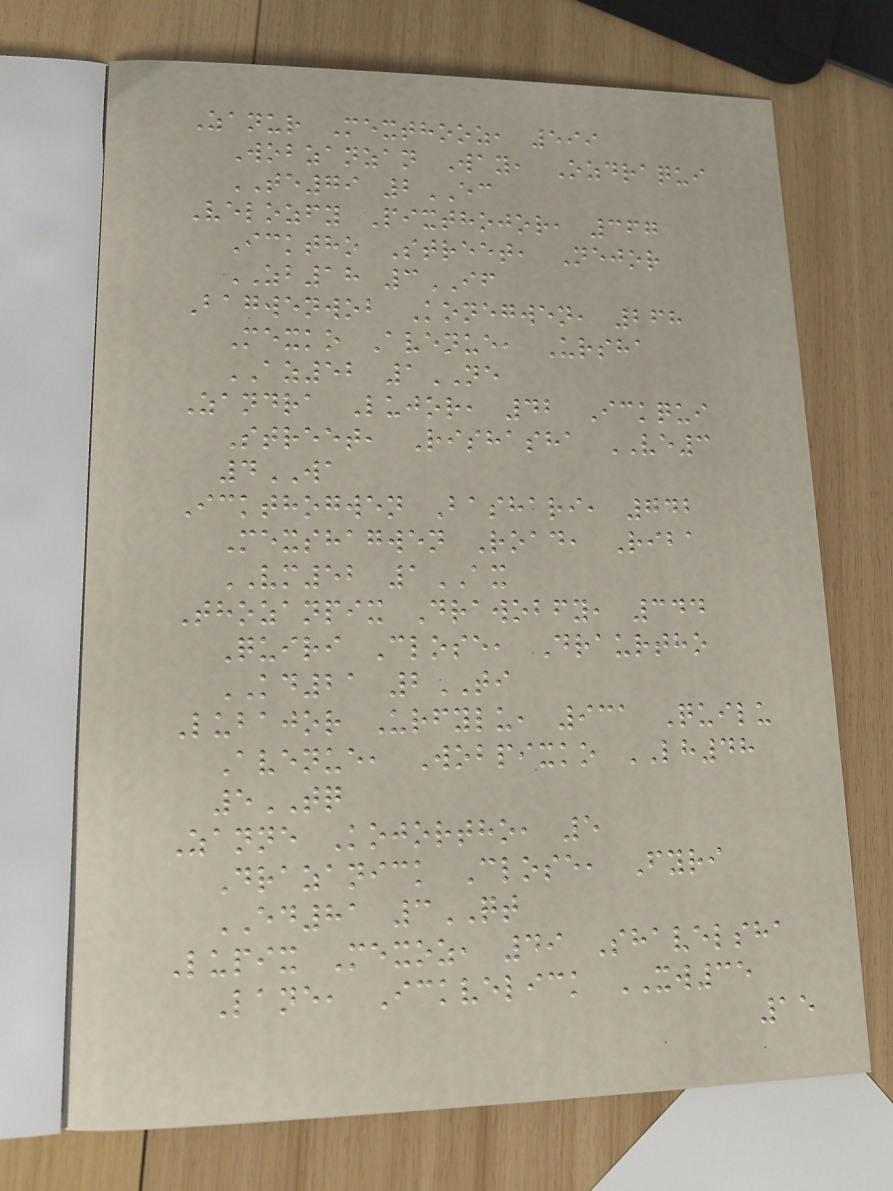Zanur Mexthooz, 599
Wobzanzan Way, Ozdraqui
TE79 2EC
Velozfy Pixthojor, 367
Icktho Street, Nejor
ZB18 3IF
Bagwenwob Konegwen, 268
Mexko Avenue, Ursha
AZ52 1NE
Zandra Lujor, 42 Ickqui
Street, Rishasha VE3
4WA
Ickthogwen Bashari, 742
Mexshagwen Road, Riba
VM52 1AX
Thozanpix Drawobfy, 344
Quiri Close, Draurtho
KD21 2TI
Lubajor Urfylu, 931 Quilu
Avenue, Wobpixko LH48
5TQ
Zanne Kojortho, 5
Drazanick Close, Fyri
ED81 3QT
Lupix Mexoz, 49 Shavelsha
Lane, Ickvelick XW35
15
